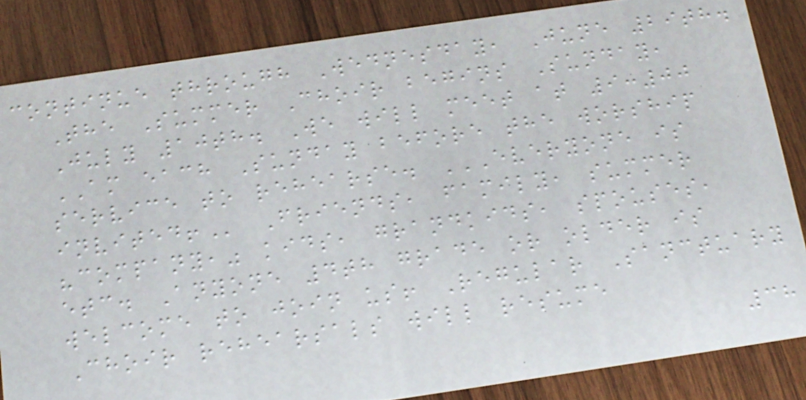continue through Wednesday, June 29th.
The Summer Choir begins Sunday,
July 10th. We will meet at 9:00
AM each Sunday before the worship
service to rehearse. EVERYONE IS
INVITED! Friends, family, summer
"company," kids, grandkids, spouses,
etc. Anyone 4th grade or older is
welcome to join us! Regular Sanctuary
Choir rehearsals will resume
38
